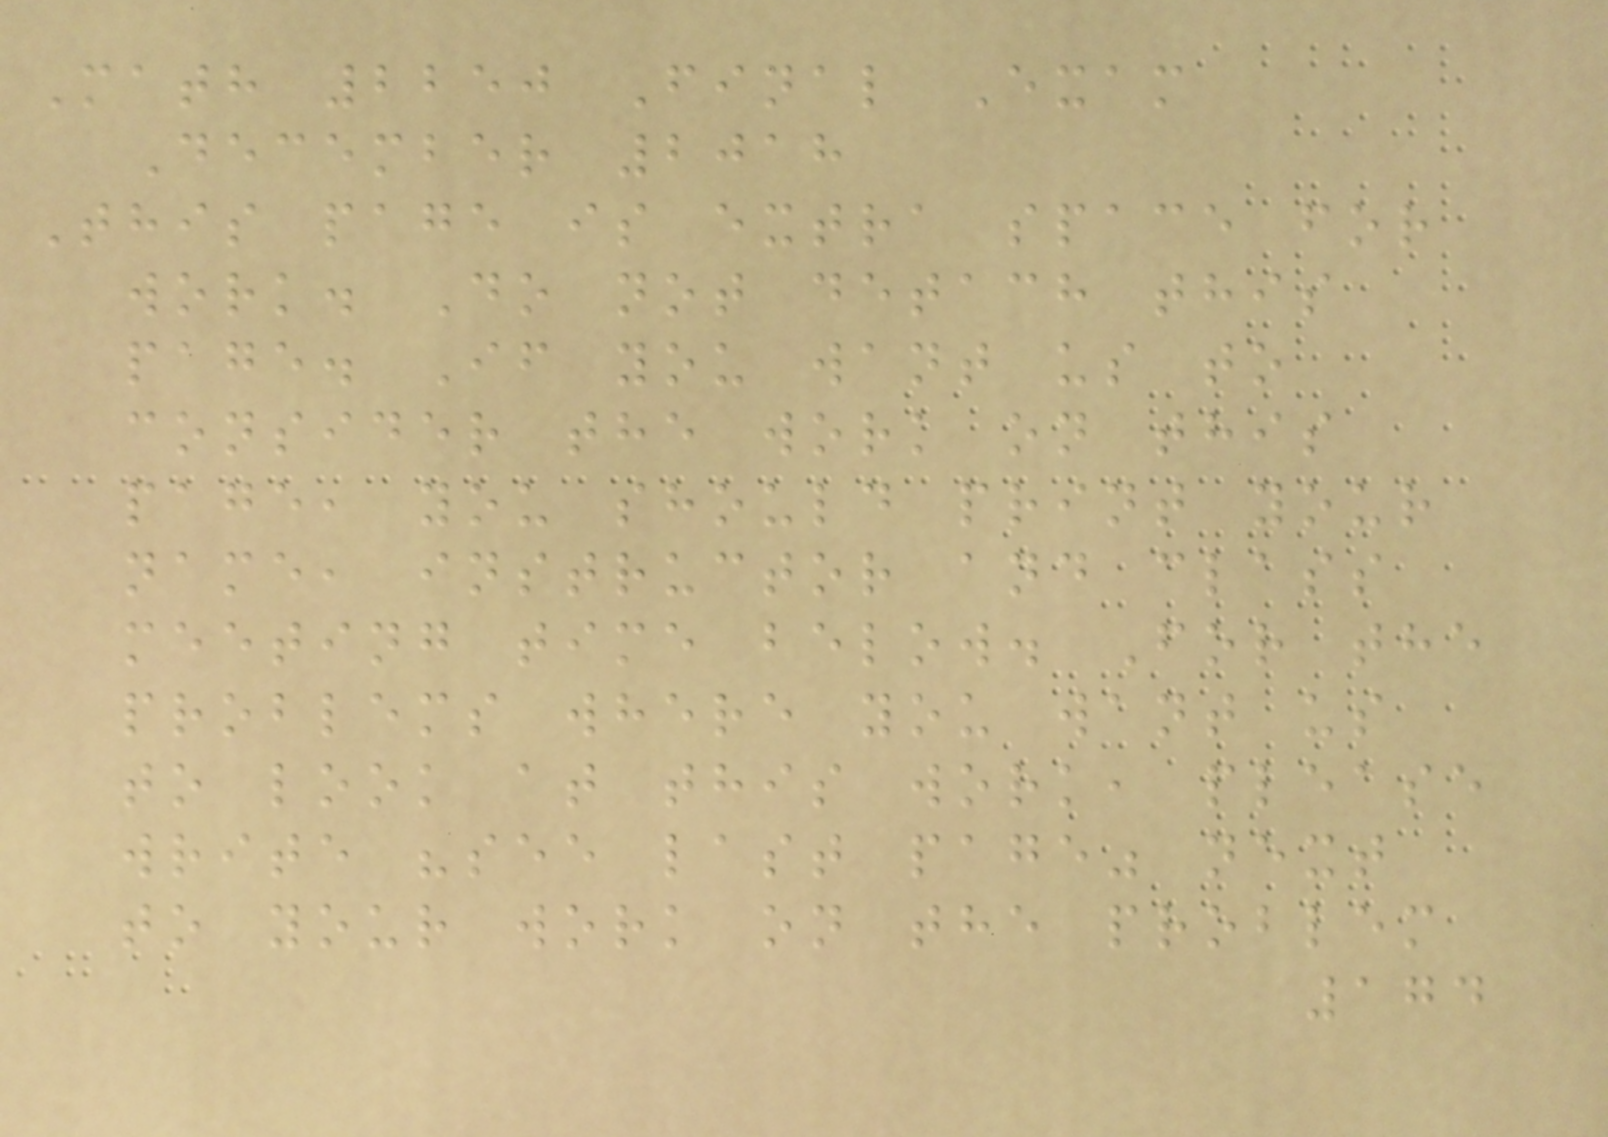Math 2250 Final Exam
December 2018
This page is extra space for
work. Do not detach this
page. If you want us to
consider the work on this
page, you should print your
name, instructor and class
meeting time below. For the
problems where you want us
to look at this work, please
write "see last page" next
to your work on the problem
174
